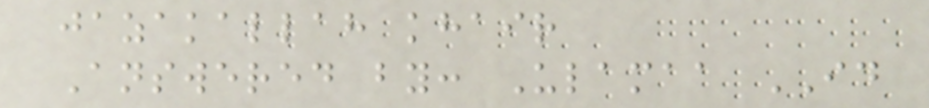jazakallah khair
Answered by: Ulamaa ID
